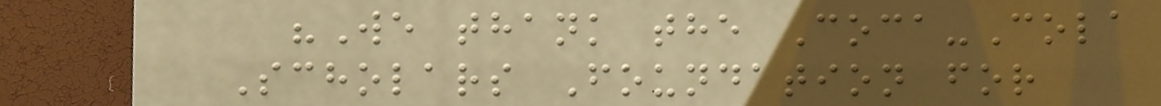"We thank the Coca-Cola
Scholars Foundation for
